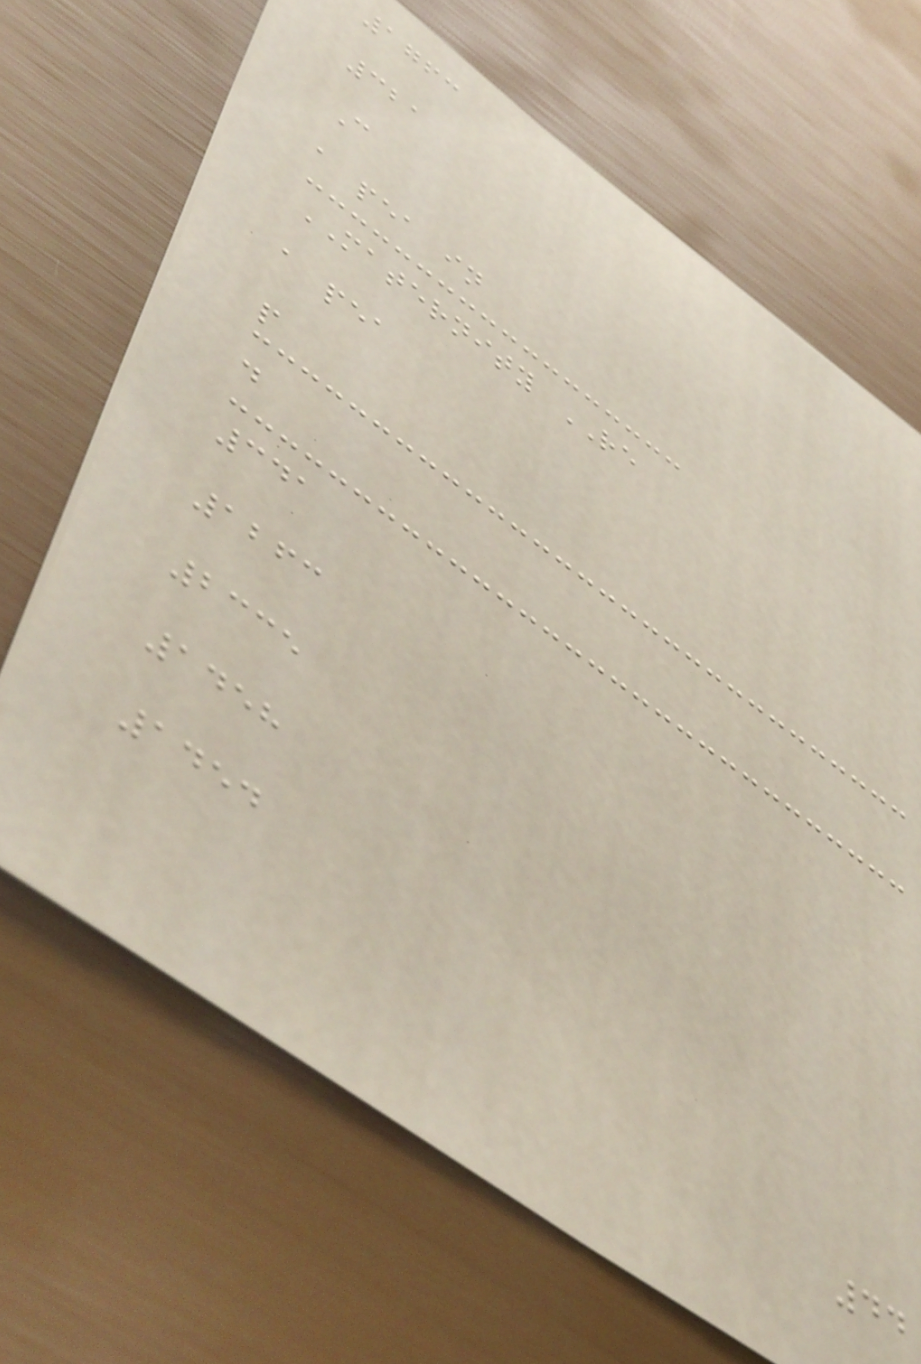1763
321
C
a pea in
MATERNITY RE
a pea
p
d
341
1263
2335
1458
1454
44
